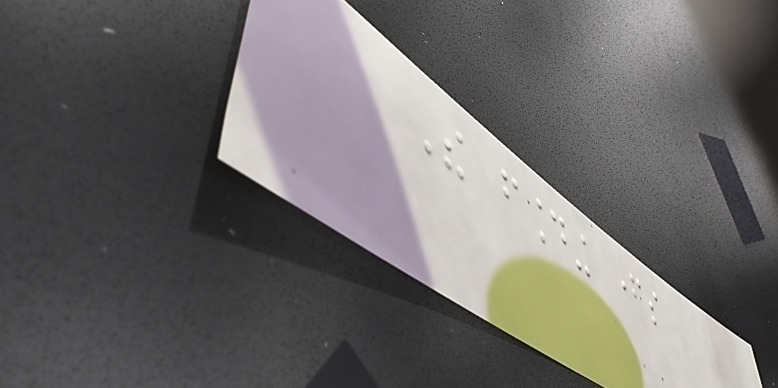The founding fathers
